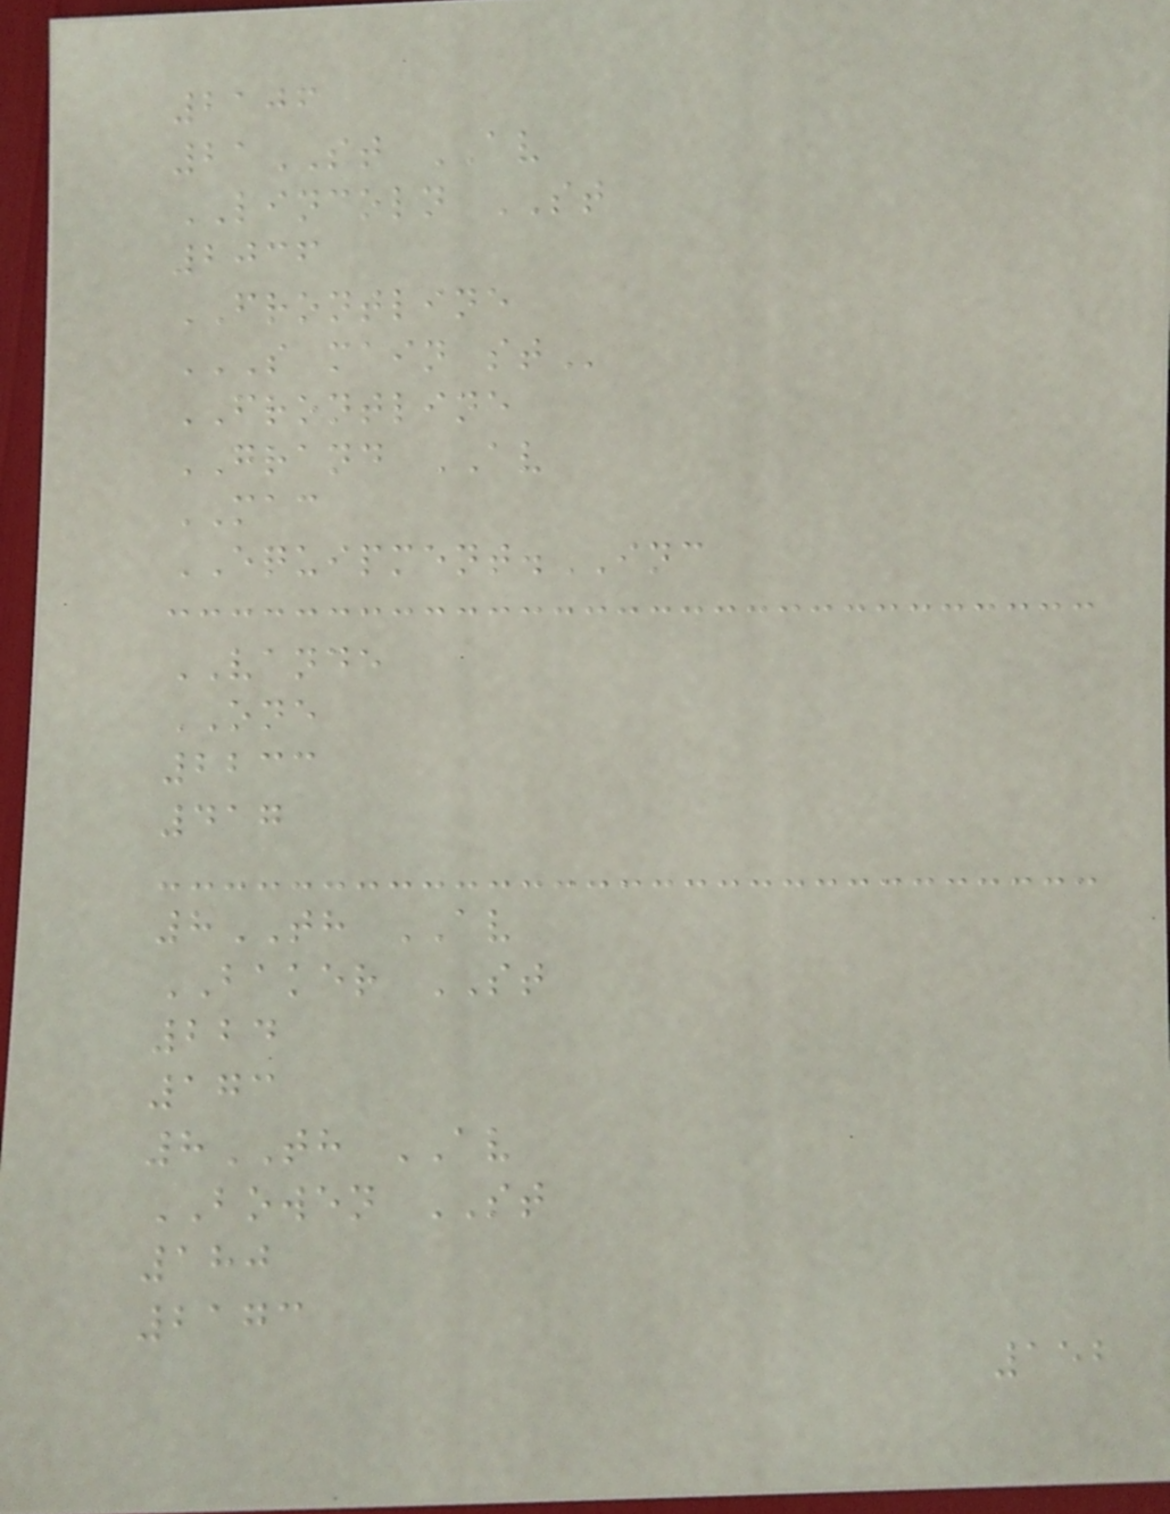2106
21ST AV
LINCOLN ST
2036
FRONTLINE
S MAIN ST
FRONTLINE
GRAND AV
MAC
EQUIPMENT.INC
VANDE
ONE
2233
417
8TH AV
BAKER ST
224
173
8TH AV
BOWEN ST
180
2173
152
